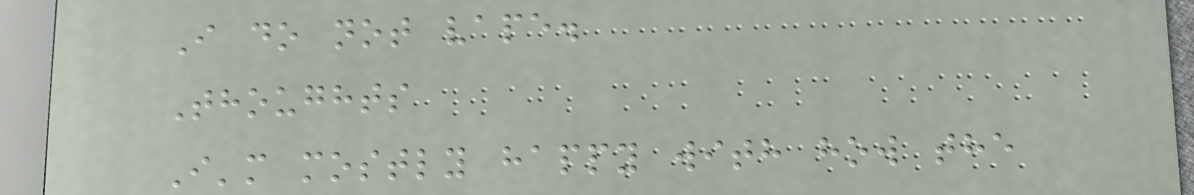I do not vape.
Thoughts
I'm mostly happy with how the
